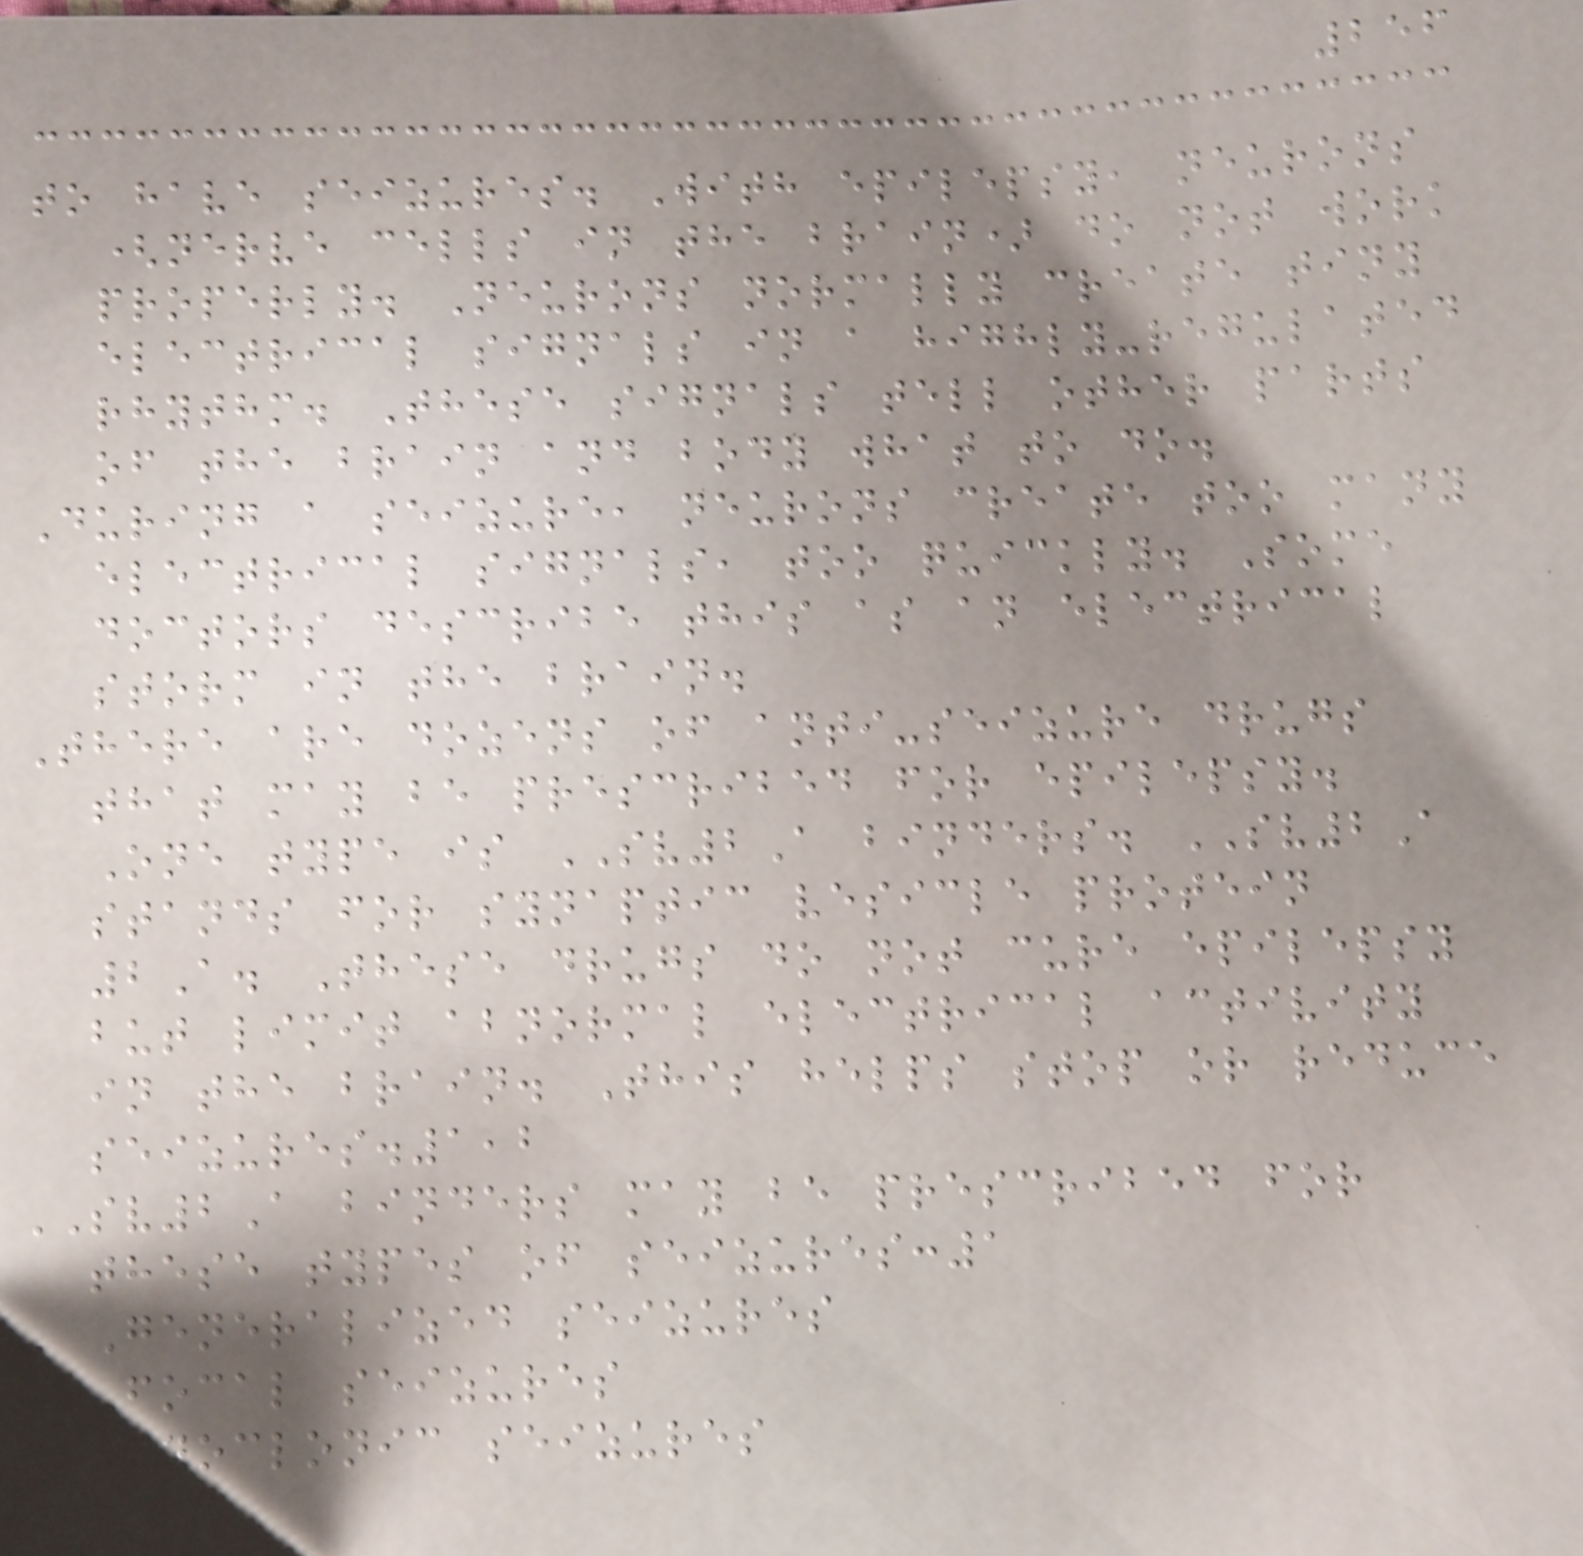256
to have seizures. With epilepsy, neurons
(nerve cells in the brain) do not work
properly. Neurons normally create tiny
electrical signals in a highly-regulated
rhythm. These signals tell other parts
of the brain and body what to do.
During a seizure, neurons create too many
electrical signals, too quickly. Some
doctors describe this as an electrical
storm in the brain.
There are dozens of anti-seizure drugs
that may be prescribed for epilepsy.
One type is SV2A binders. SV2A
stands for synaptic vesicle protein
2A. These drugs do not cure epilepsy
but limit abnormal electrical activity
in the brain. This helps stop or reduce
seizures.1,2
SV2A binders may be prescribed for
these types of seizures:1
- Generalized seizures
- Focal seizures
- Myoclonic seizures
